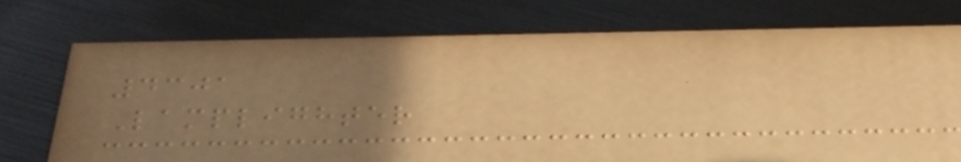4301
Lamplighter
